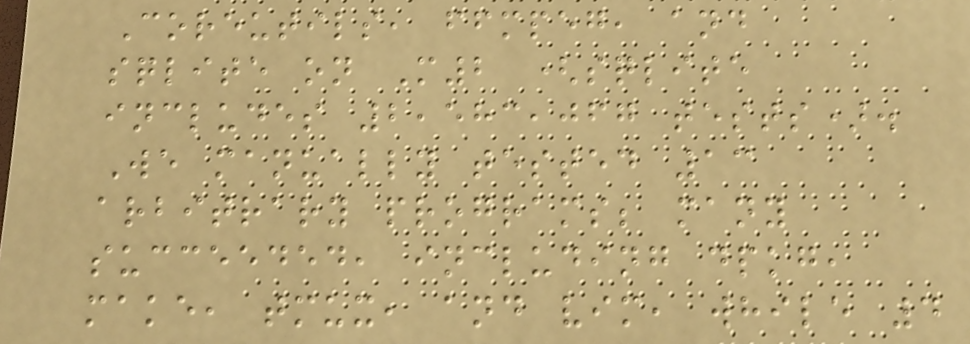Coreutils, ffmpeg, and
sqlite on M2 (sqlite
includes 2,583,067 tests).
We manually tested 13
arbitrary programs; many
succeeded, including dpkg,
make, tmux, and vim, while 4
